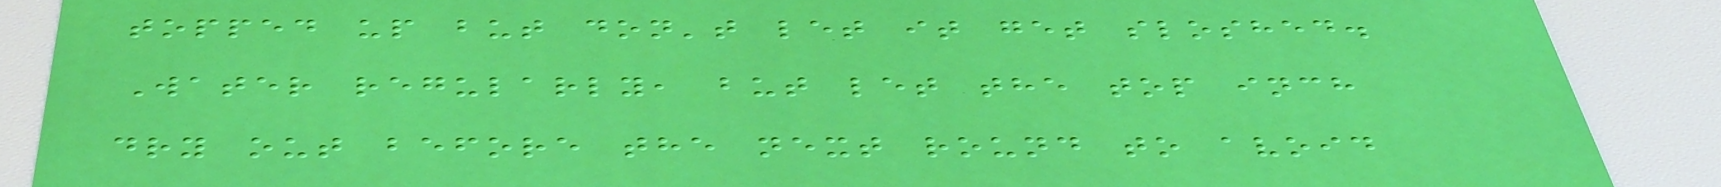topped up but don't let it get sloshed.
Water regularly, but let the top inch
dry out before the next round to avoid
